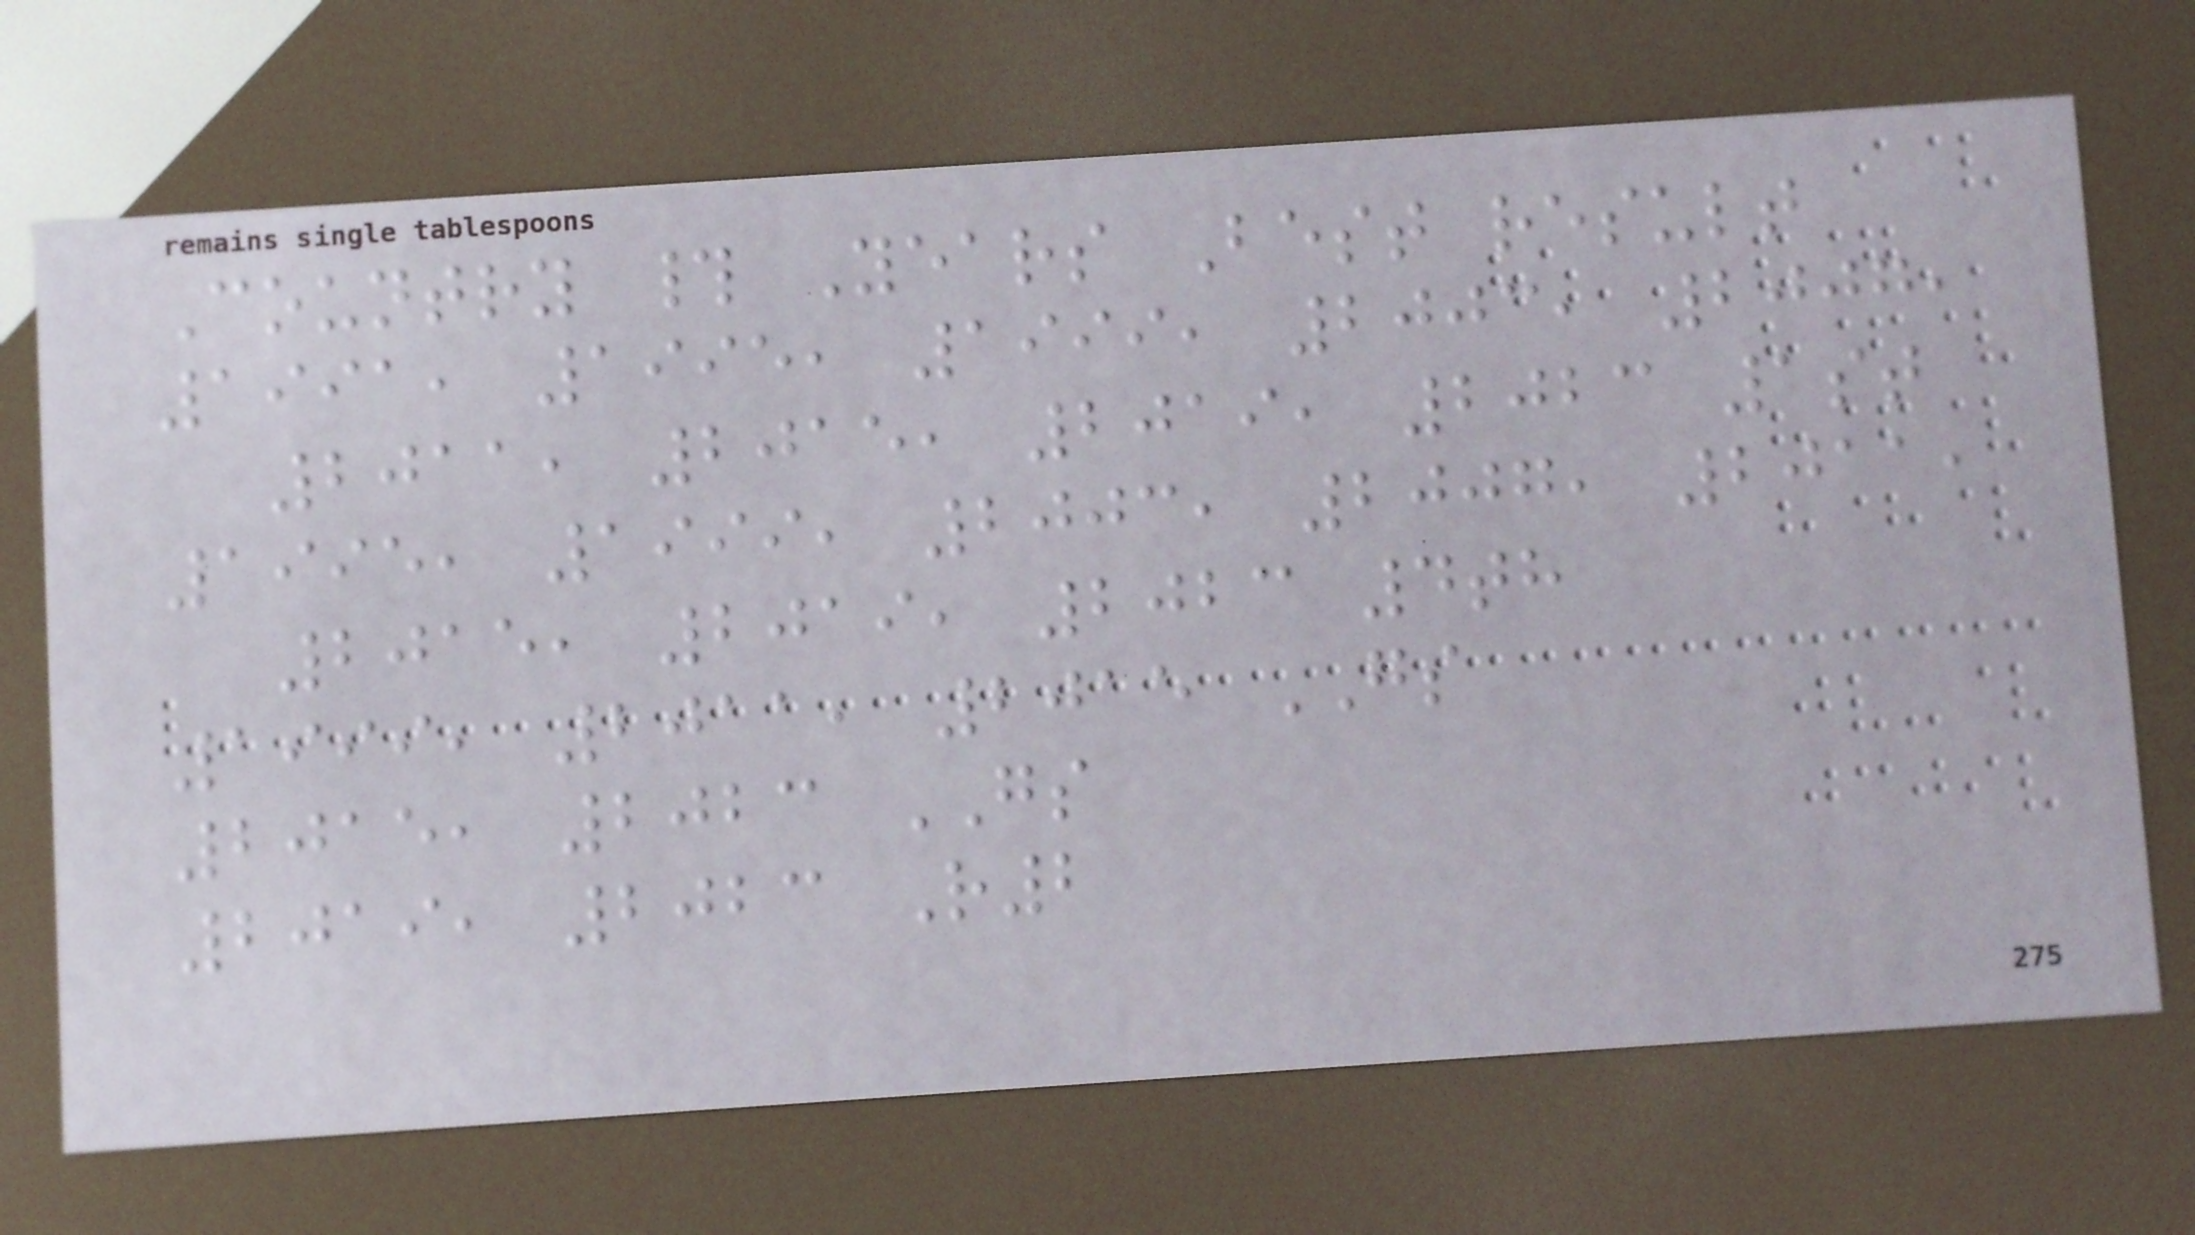Country # Years Best result
1991, 1995, 1999, 2003, 2007,
2011, 2015, 2019, 2023 1st
1995, 1999, 2003, 2007, 2011,
2015, 2019, 2023 4th
1999, 2011, 2015 GS
2015, 2023 GS
2019, 2023 R2
